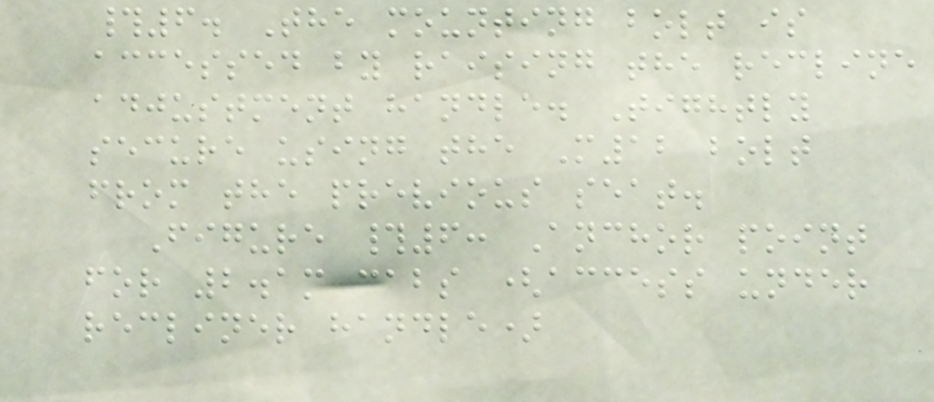#6. The mounting bolt is
accessed by raising the recline
adjustment handle. Tightly
secure using the M12 bolt
from the previous seat.
Figure #6: Anchor point
for 2.1m cabs (access under
recliner handle)
